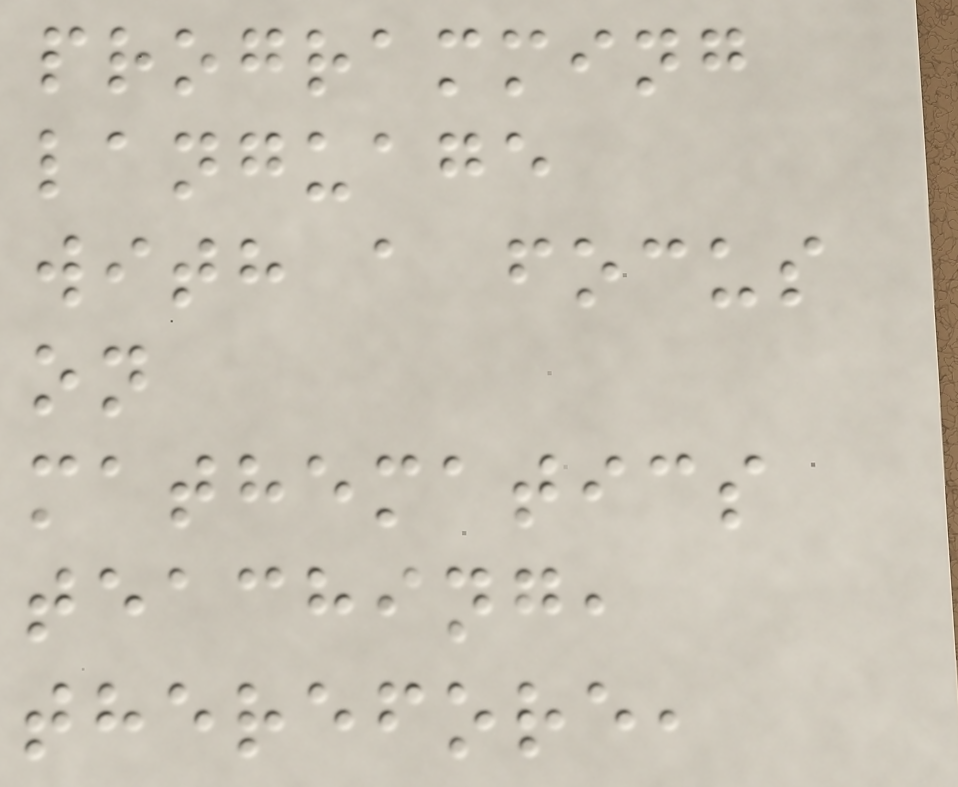programming
language
with a focus
on
mathematics
teaching,
therefore,
